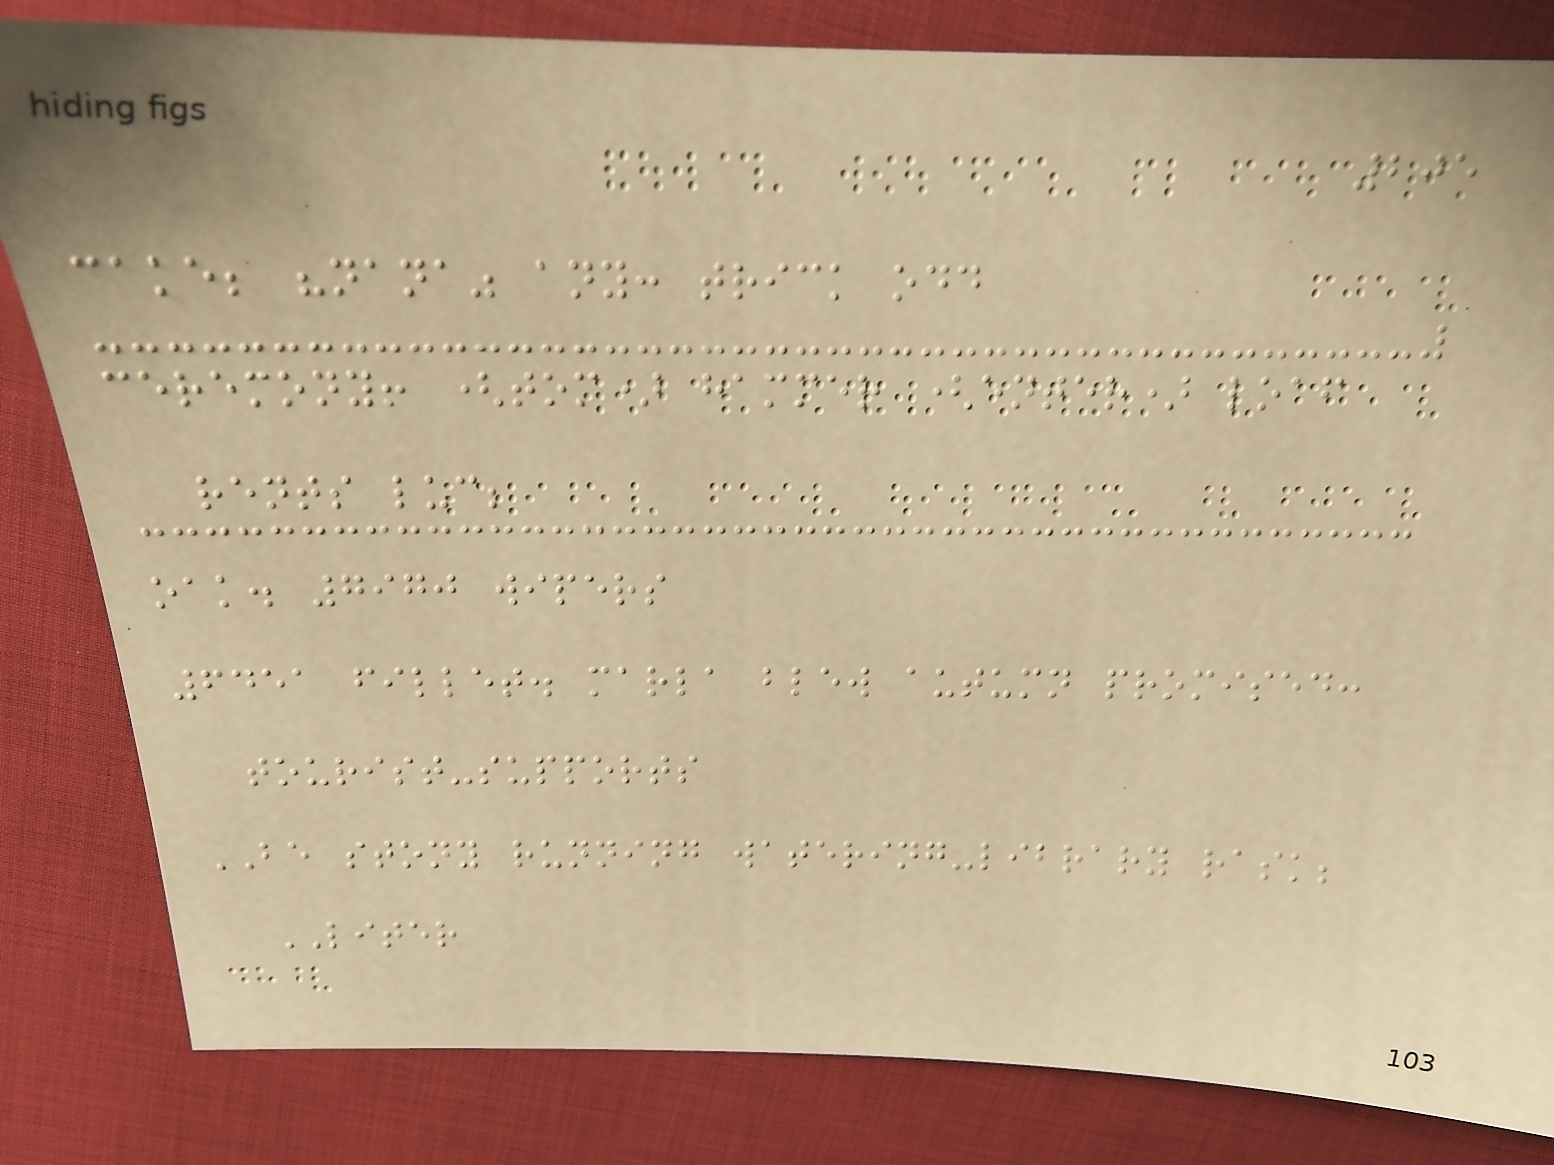205
cake; "nana" any: trick odd
ceremony! (tom) hammer (enter) loaf
rents luc;
oak. 7970 wipers
6451 fillet. marla blew autumn promised:
tourist-supports
BE stony running watering-library rask;
LITER
